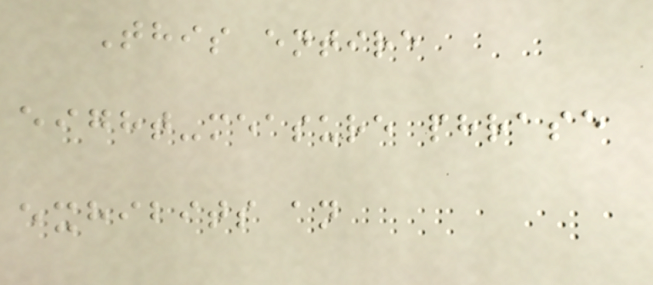This entire
eight-measure phrase
exhibits an
